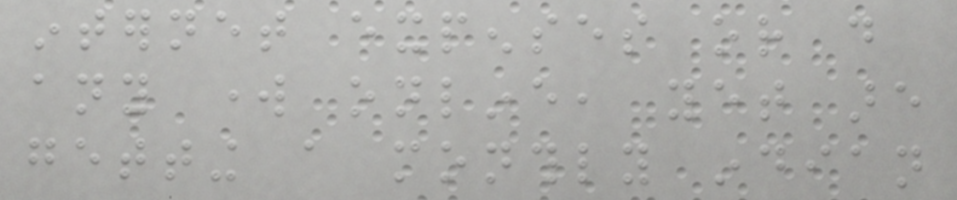internet expenses or do
any work online, yet are
getting a monthly indian
